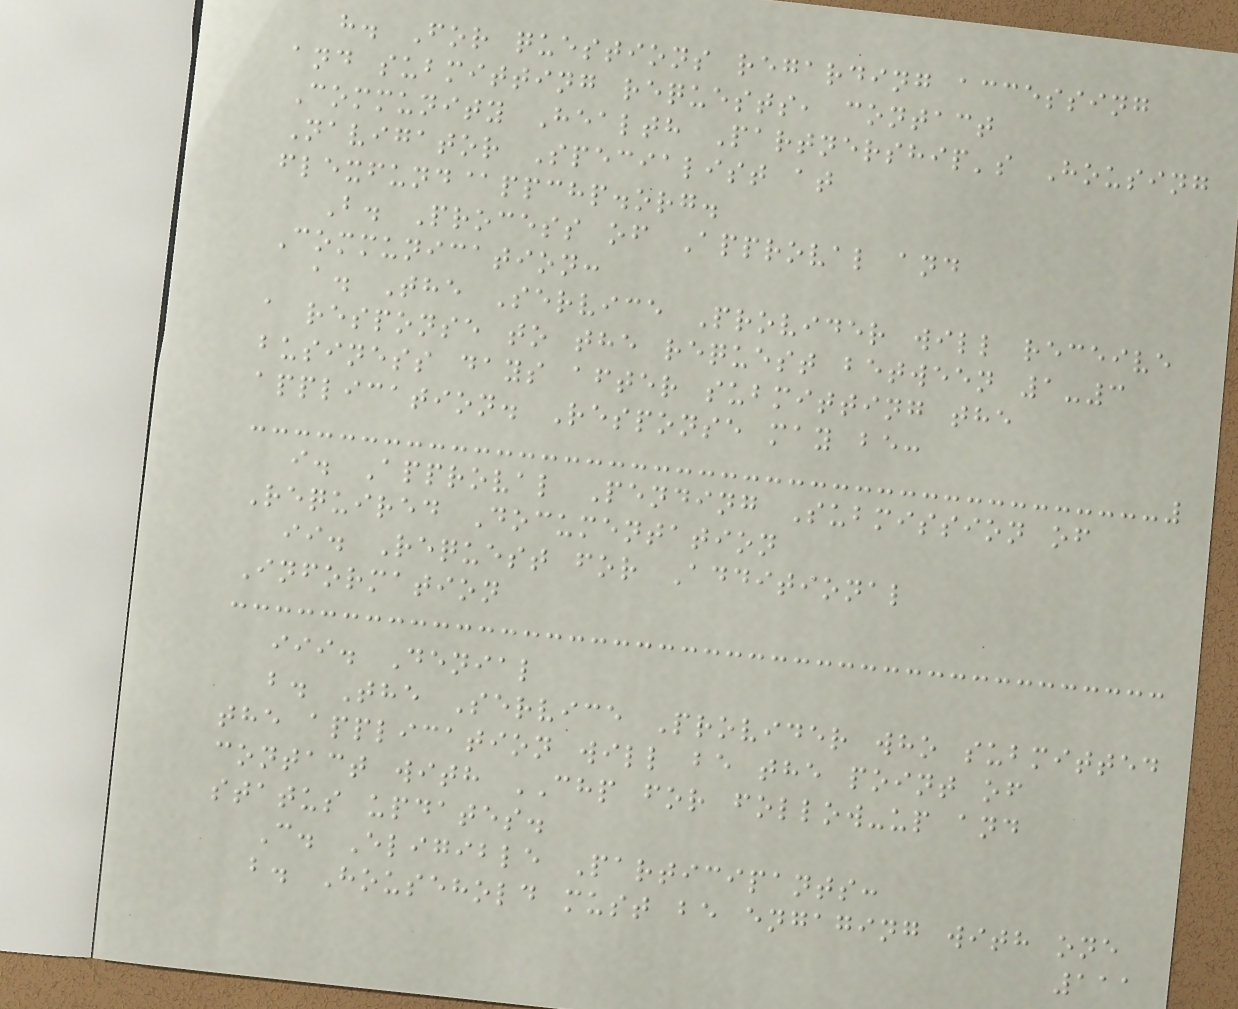h. For questions regarding accessing
and submitting requests, contact
Community Health Partnership's Housing
Navigator Specialist at
flexfund@ppchp.org.
B. Process of Approval and
Communication:
a. The Service Provider will receive
a response to the request between 1-3
business days after submitting the
application. Response may be:
i. Approval Pending Submission of
Required Documentation
ii. Request for Additional
Information
iii. Denial
b. The Service Provider who submitted
the application will be the point of
contact with CHP for follow-up and
status updates.
C. Eligible Participants:
b. Household must be engaging with one
111
